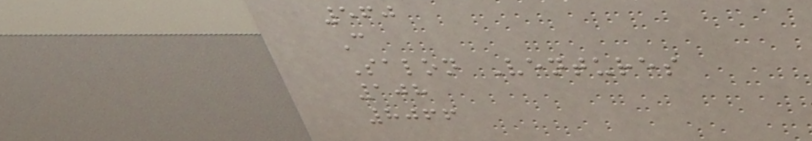560
C
Salon Ventures
108
8066
